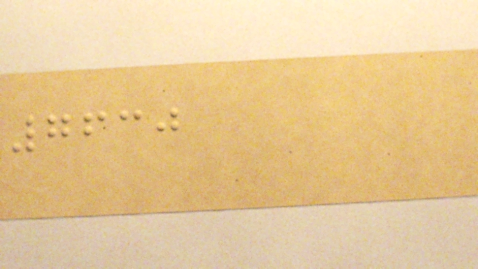7630
